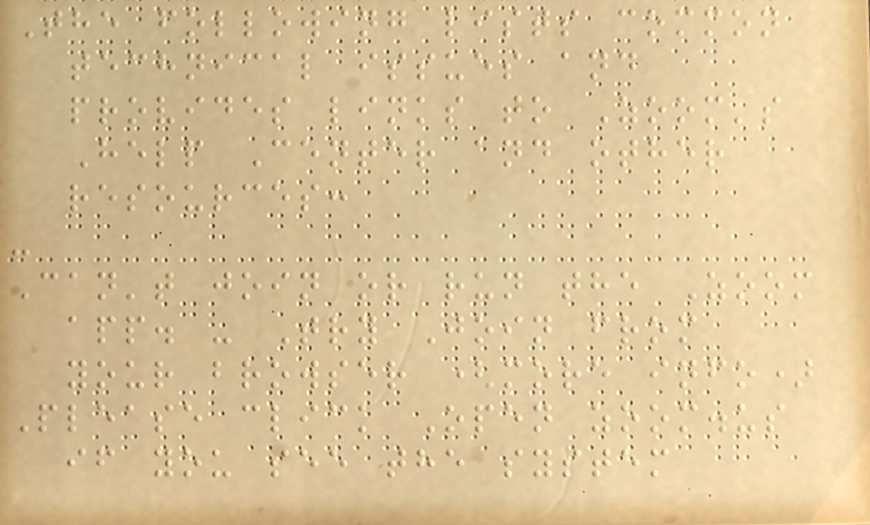The following lists common
technical issues and
provides links to Zoom's
Help Center and other
resources:
-
Can't join or run the Zoom
app. - Try Join from
your browser (more info)
Please click Open zoom.us
if you see the system
